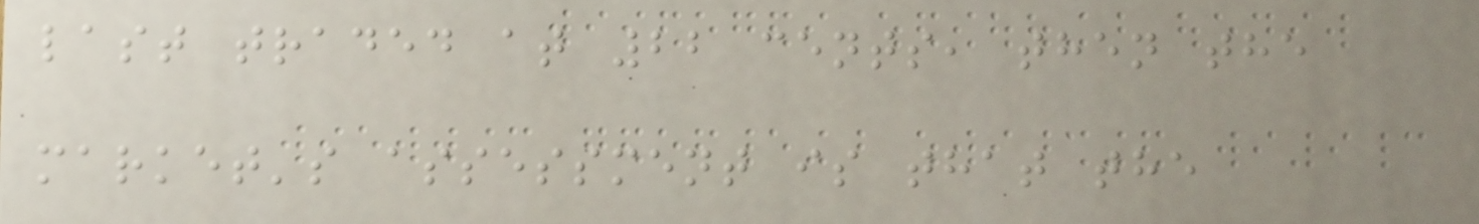last traded at 22 cents, then the
market's assessment is that the
